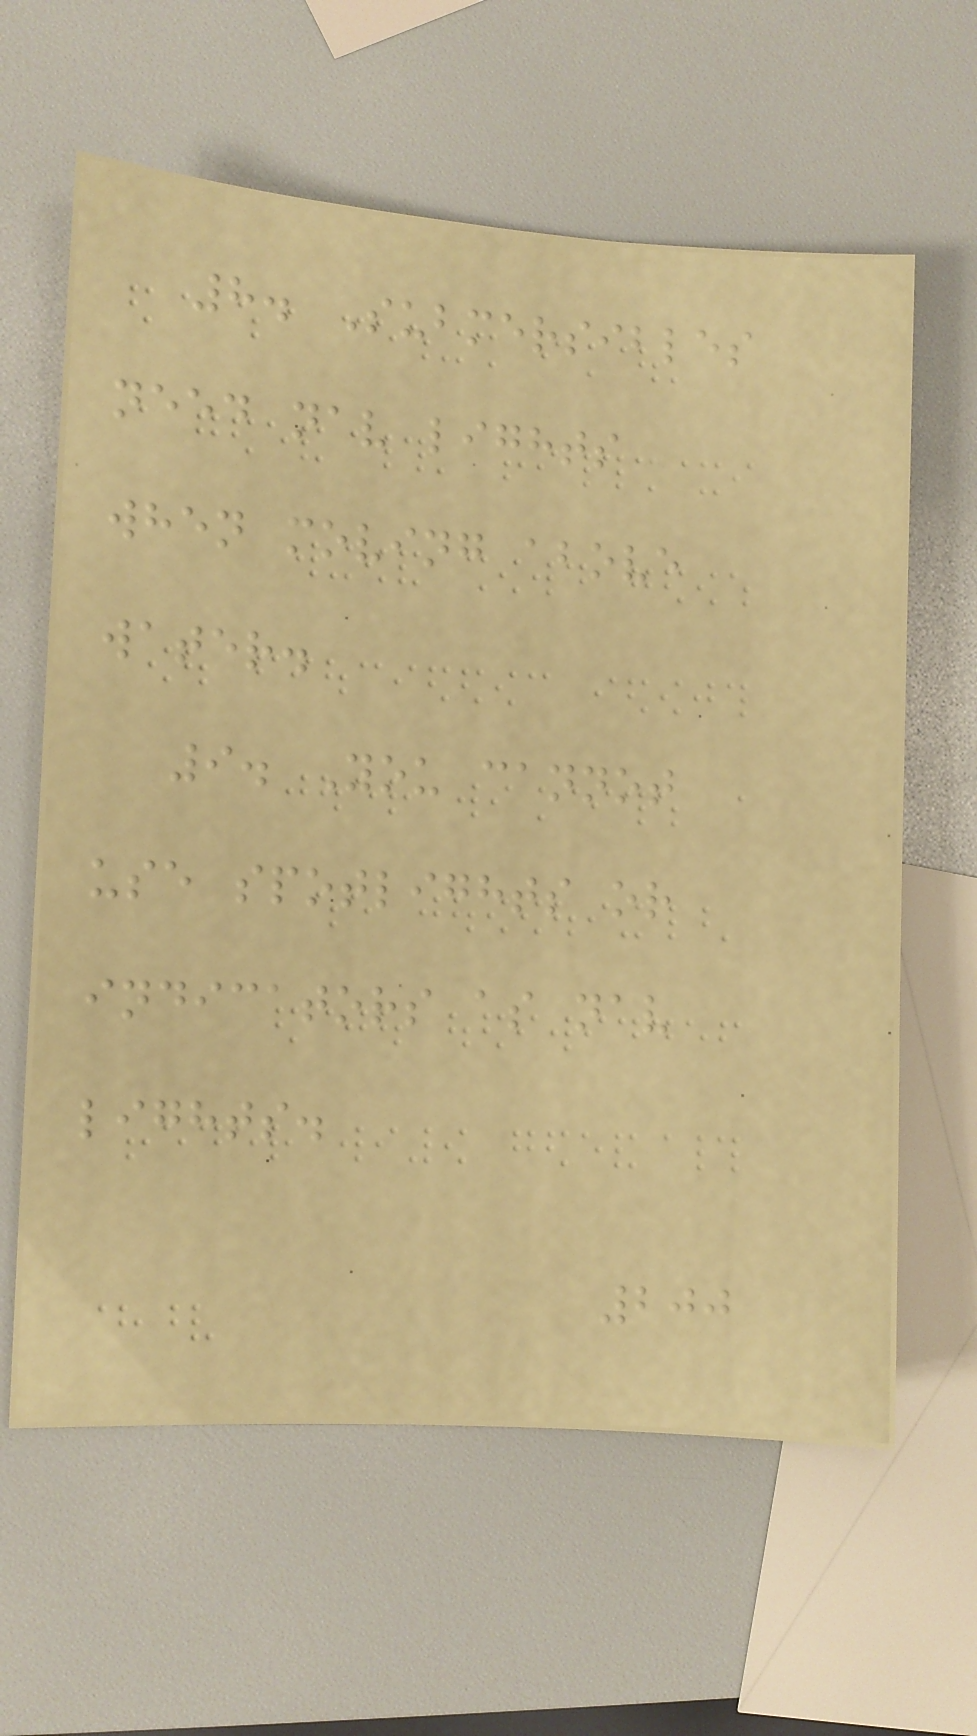8. Submersibles
need nav lights
when moving above
water.
9. You cannot
use spotlights or
indicators as nav
lights.
200
